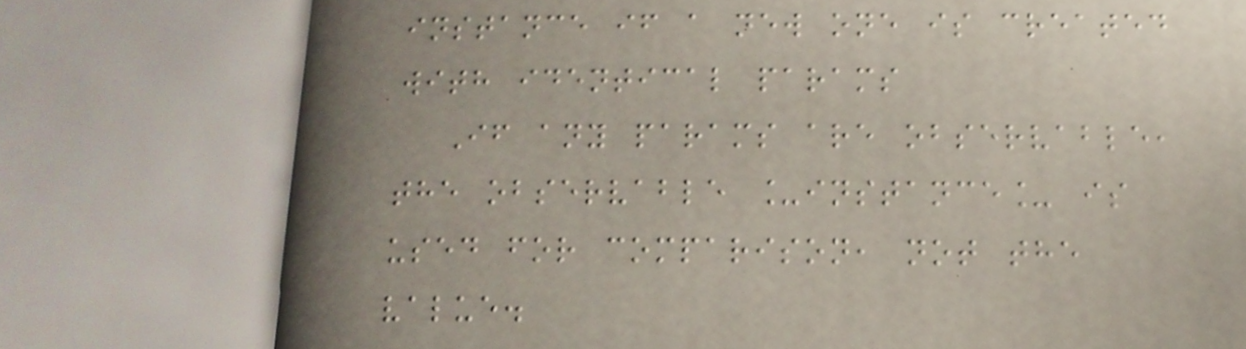instance if a new one is created
with identical params
If any params are observable,
the observable _instance_ is
used for comparison, not the
value.
